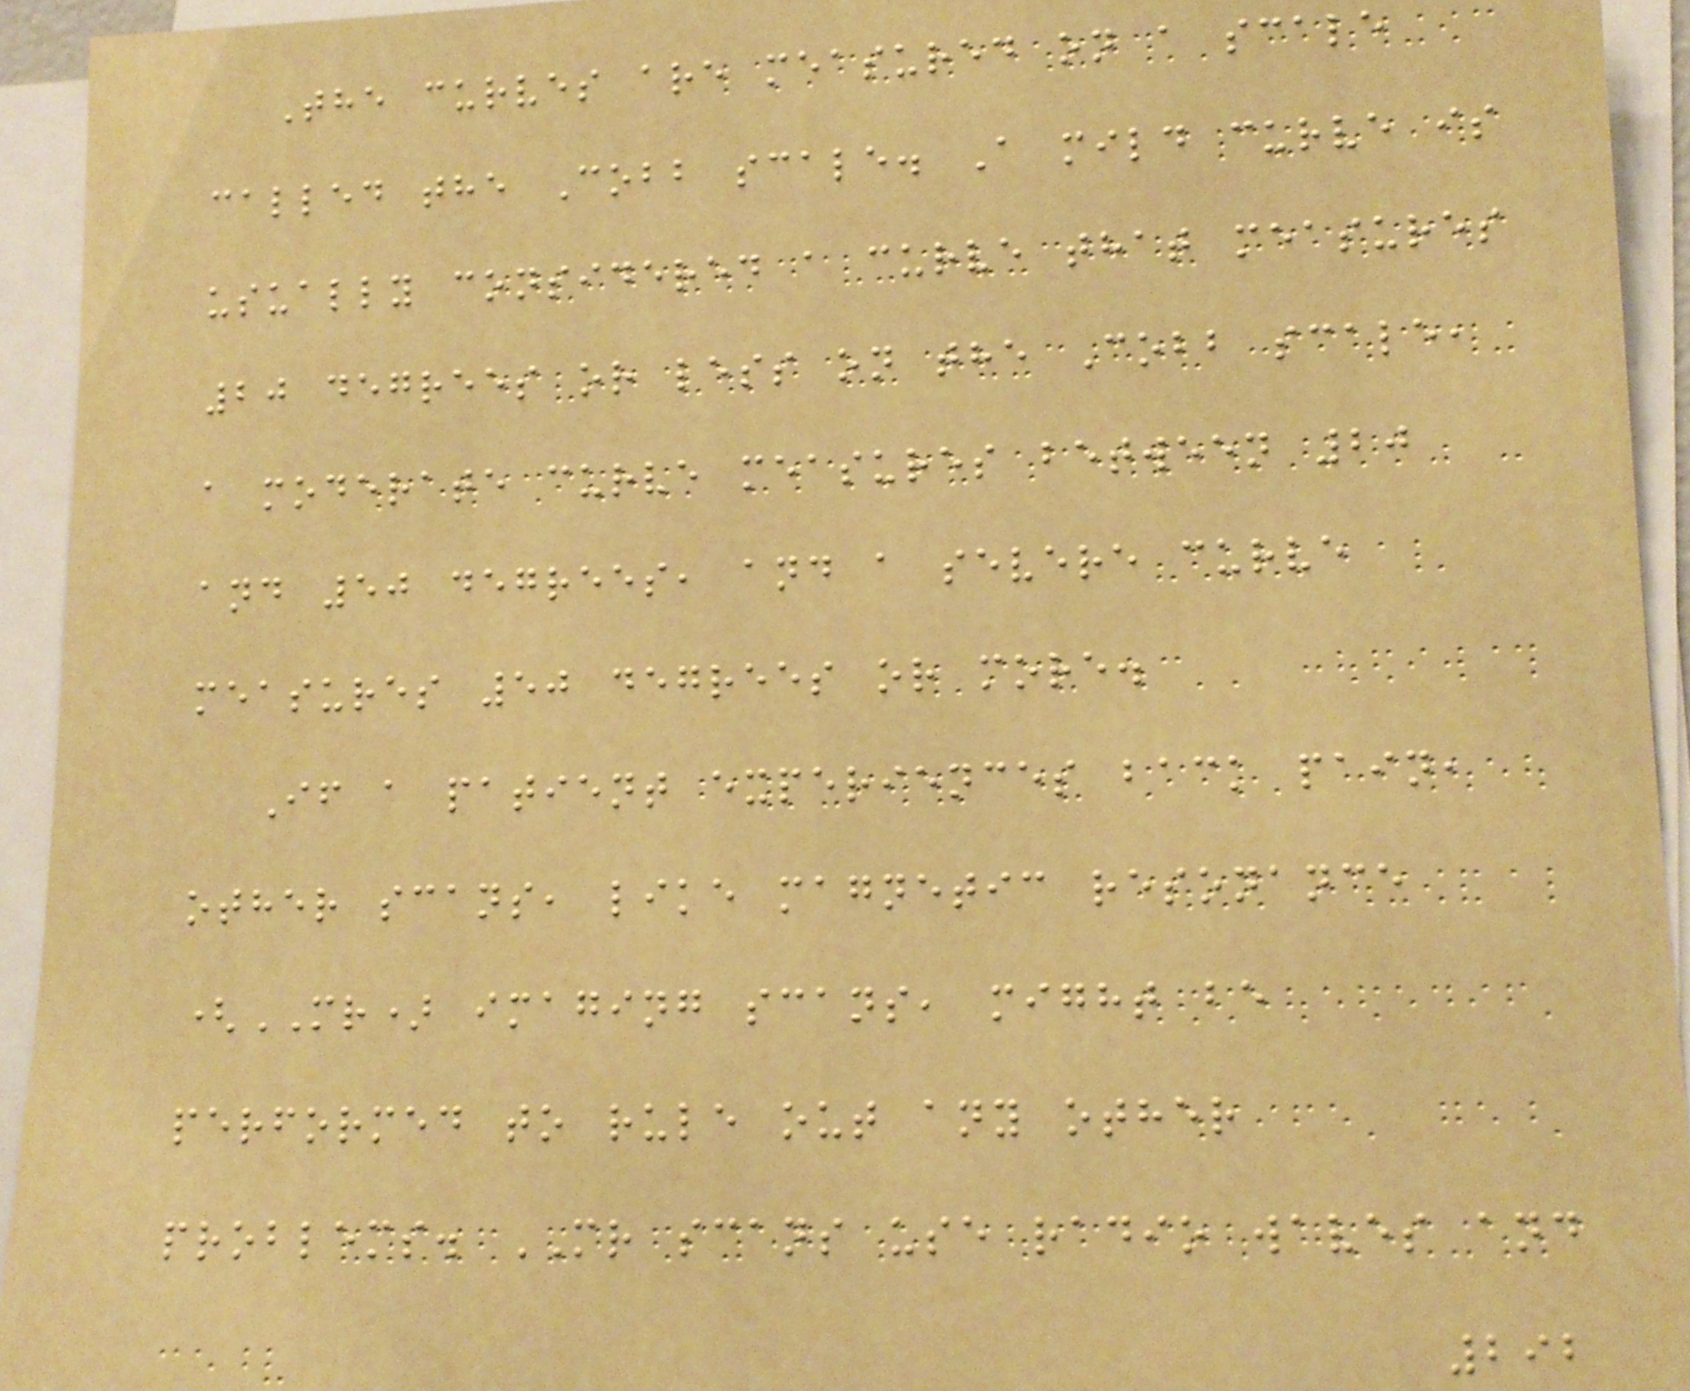The curves are measured on a scale
called the Cobb scale. A mild curve is
usually considered a curve that measures
20 degrees or less on the Cobb scale,
a moderate curve measures between 20
and 50 degrees, and a severe curve
measures 50 degrees or more.
If a patient experiences back pain,
other scans, like magnetic resonance
(MR) imaging scans, might be
performed to rule out any other
problems. MR scans use radio waves and
292
